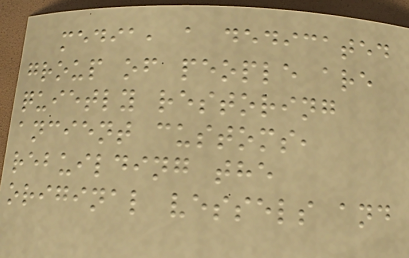media, a dedicated
group of people are
quietly restoring
ancient customs,
rebuilding the
original vessels and
